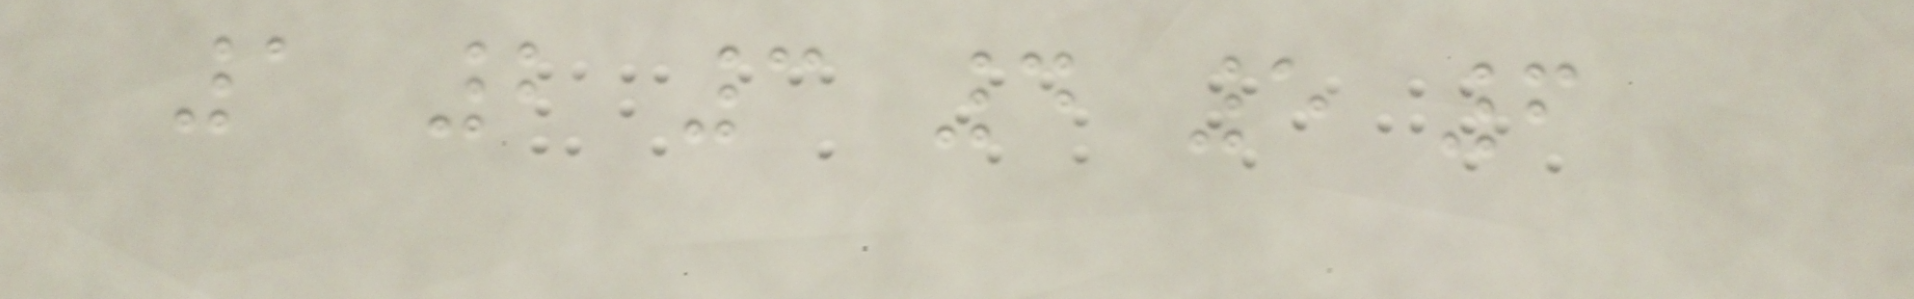1 2 3 4 5 6
